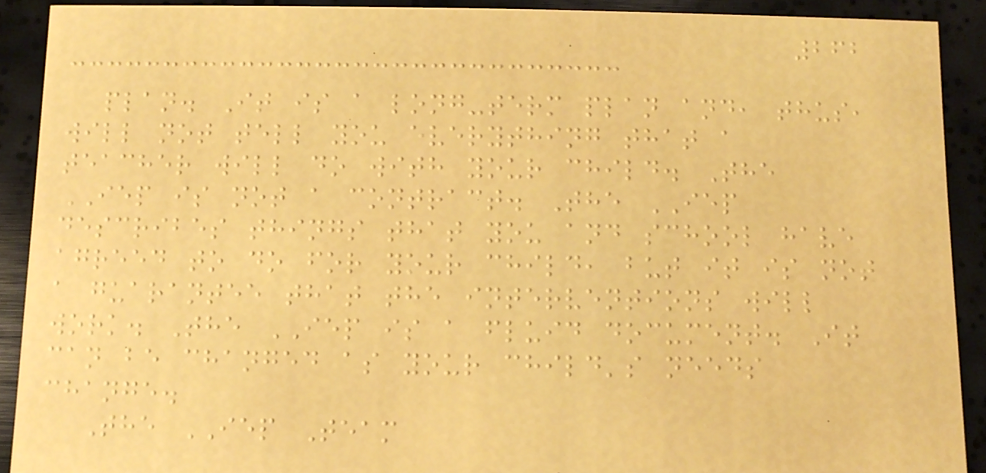262
plan. It is a long-term plan and, thus,
will not tell you everything that a
teacher will do with your child. The
IEP is not a contract. The IEP
describes things that you and school have
agreed to do for your child, but it is not
a guarantee that the interventions will
work. The IEP is a fluid document. It
can be changed as your child's needs
change.
The IEP Team
